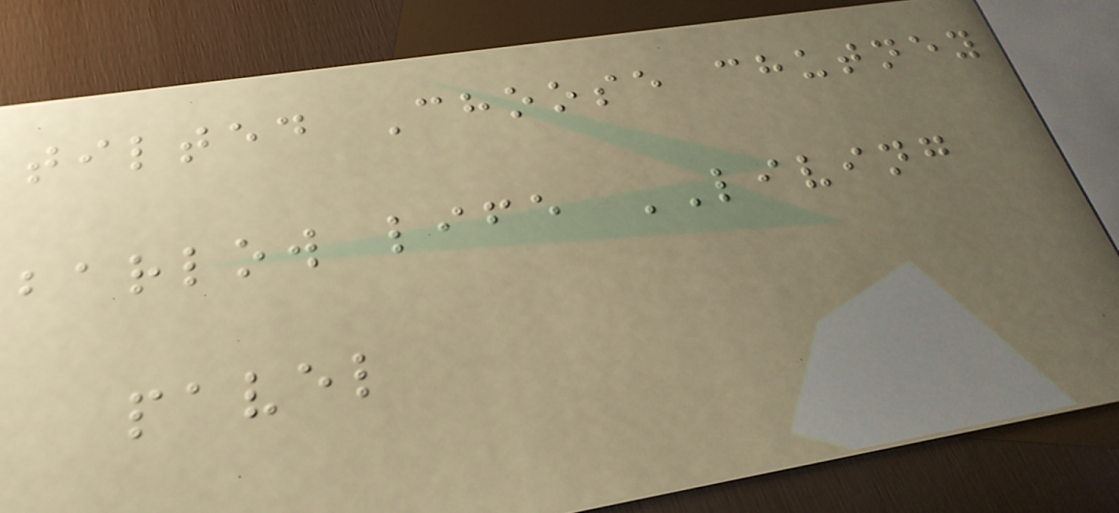tilted Choose chutney
barlow life LIVING
pavel
